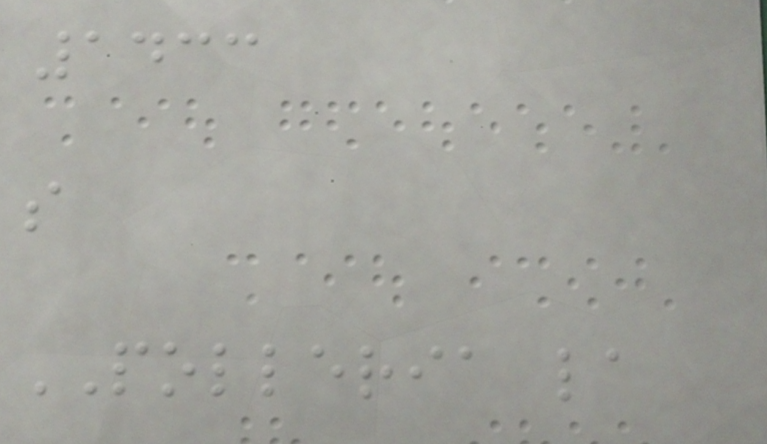1433
s
POLLERIA la
